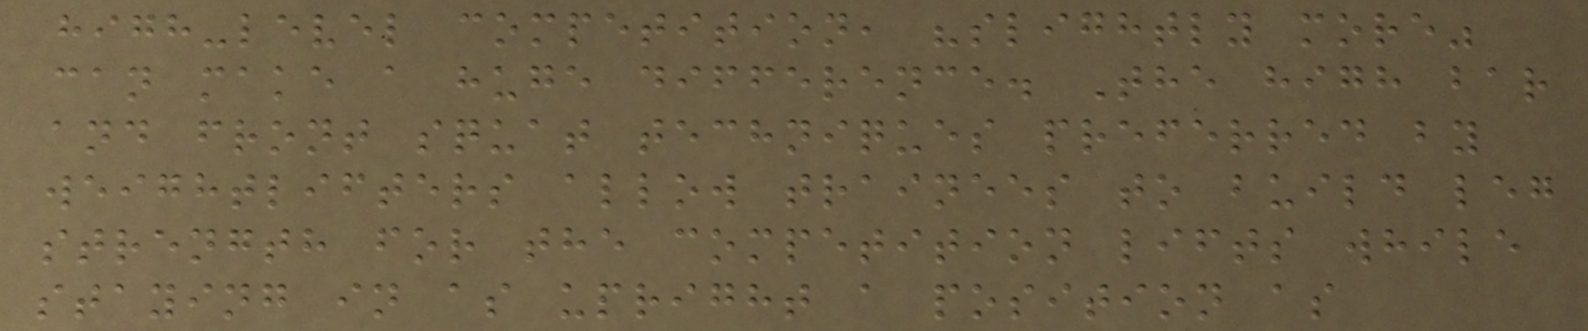high-level competition, "slightly more"
can make a huge difference. The high bar
and front squat techniques preferred by
weightlifters allow trainees to build leg
strength for the competition lifts while
staying in as upright a position as
